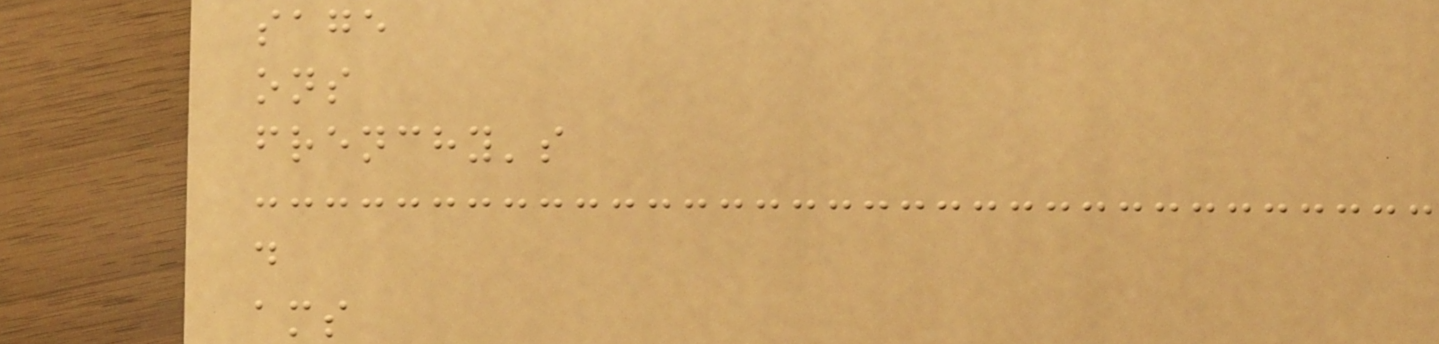sage
ons
frenchy's
d
ams
